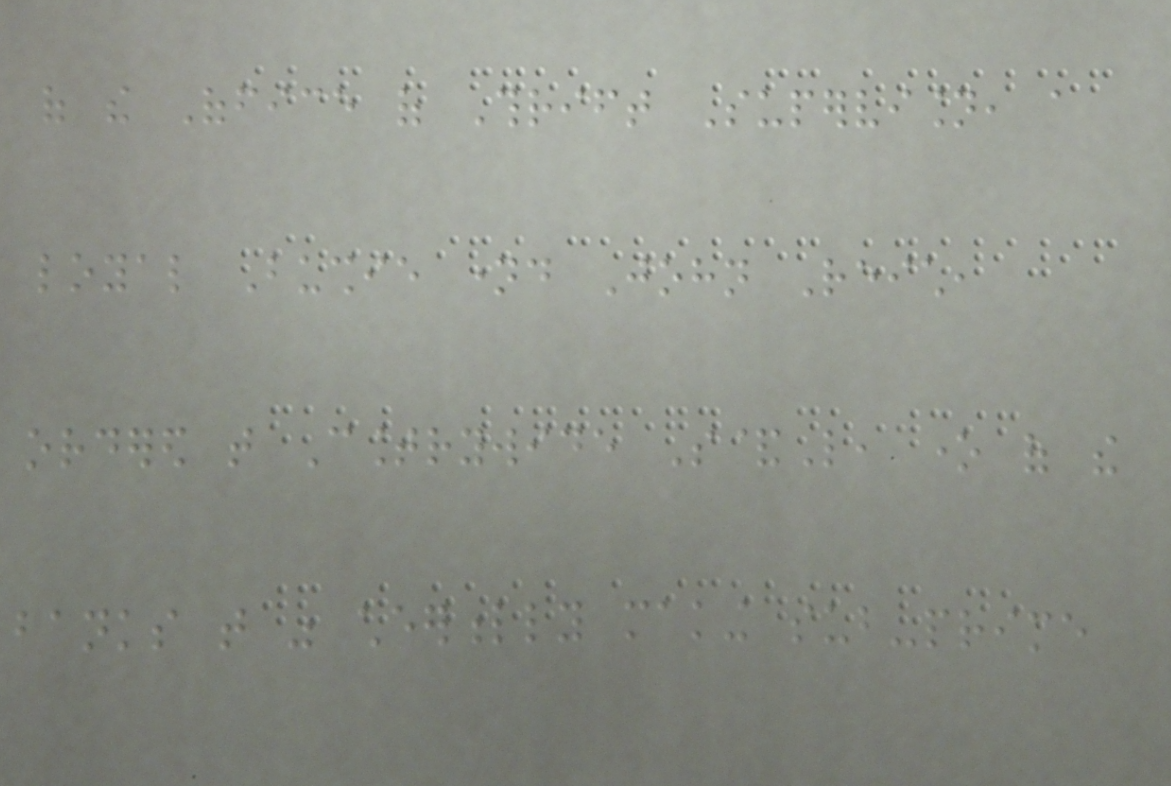of the Office of Thrift Supervision, a
loyal Bushie named John Reich,
ordered that Countrywide S&L, one of the
banks that was cheerfully making sub-prime
